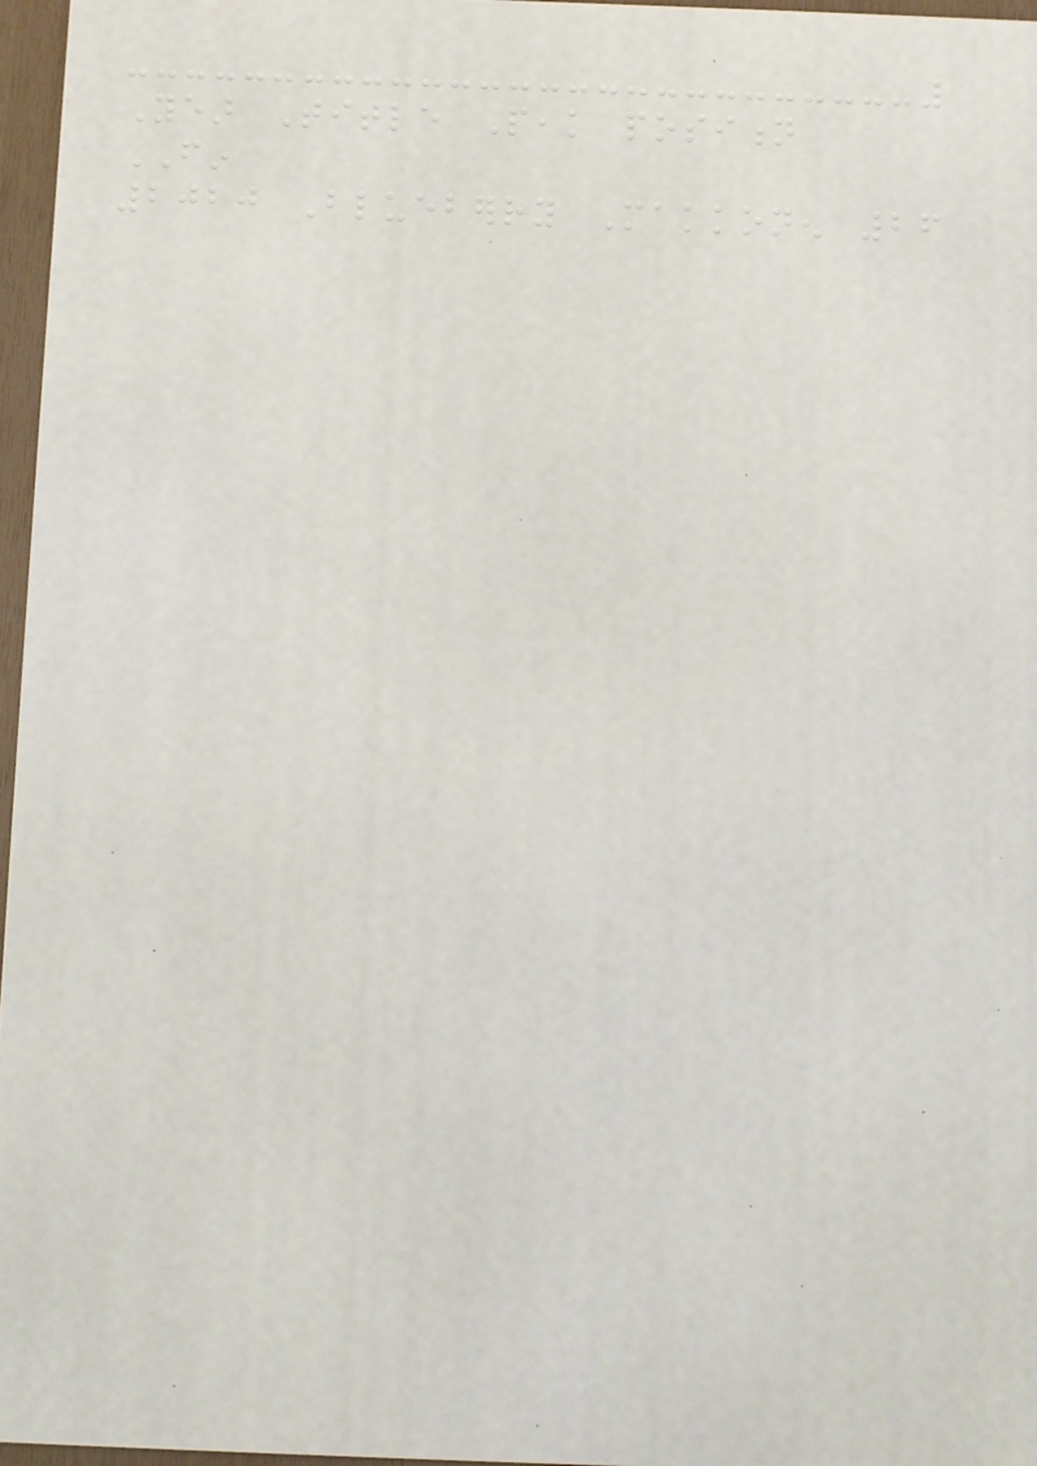Year Title Peak position
FIN
2020 Blueberry Makkonen 26
